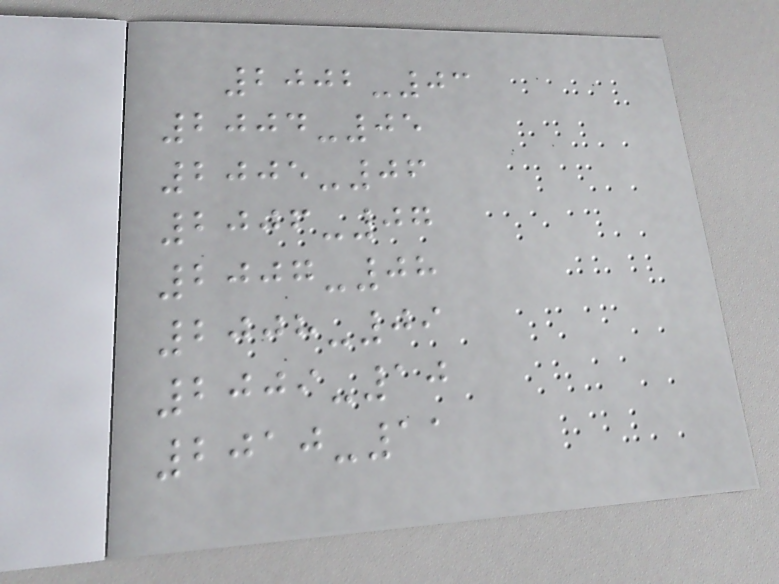2002-03
2004-05
2005-06
2006-07
2007-08
2008-09
2009-10
2010-11
